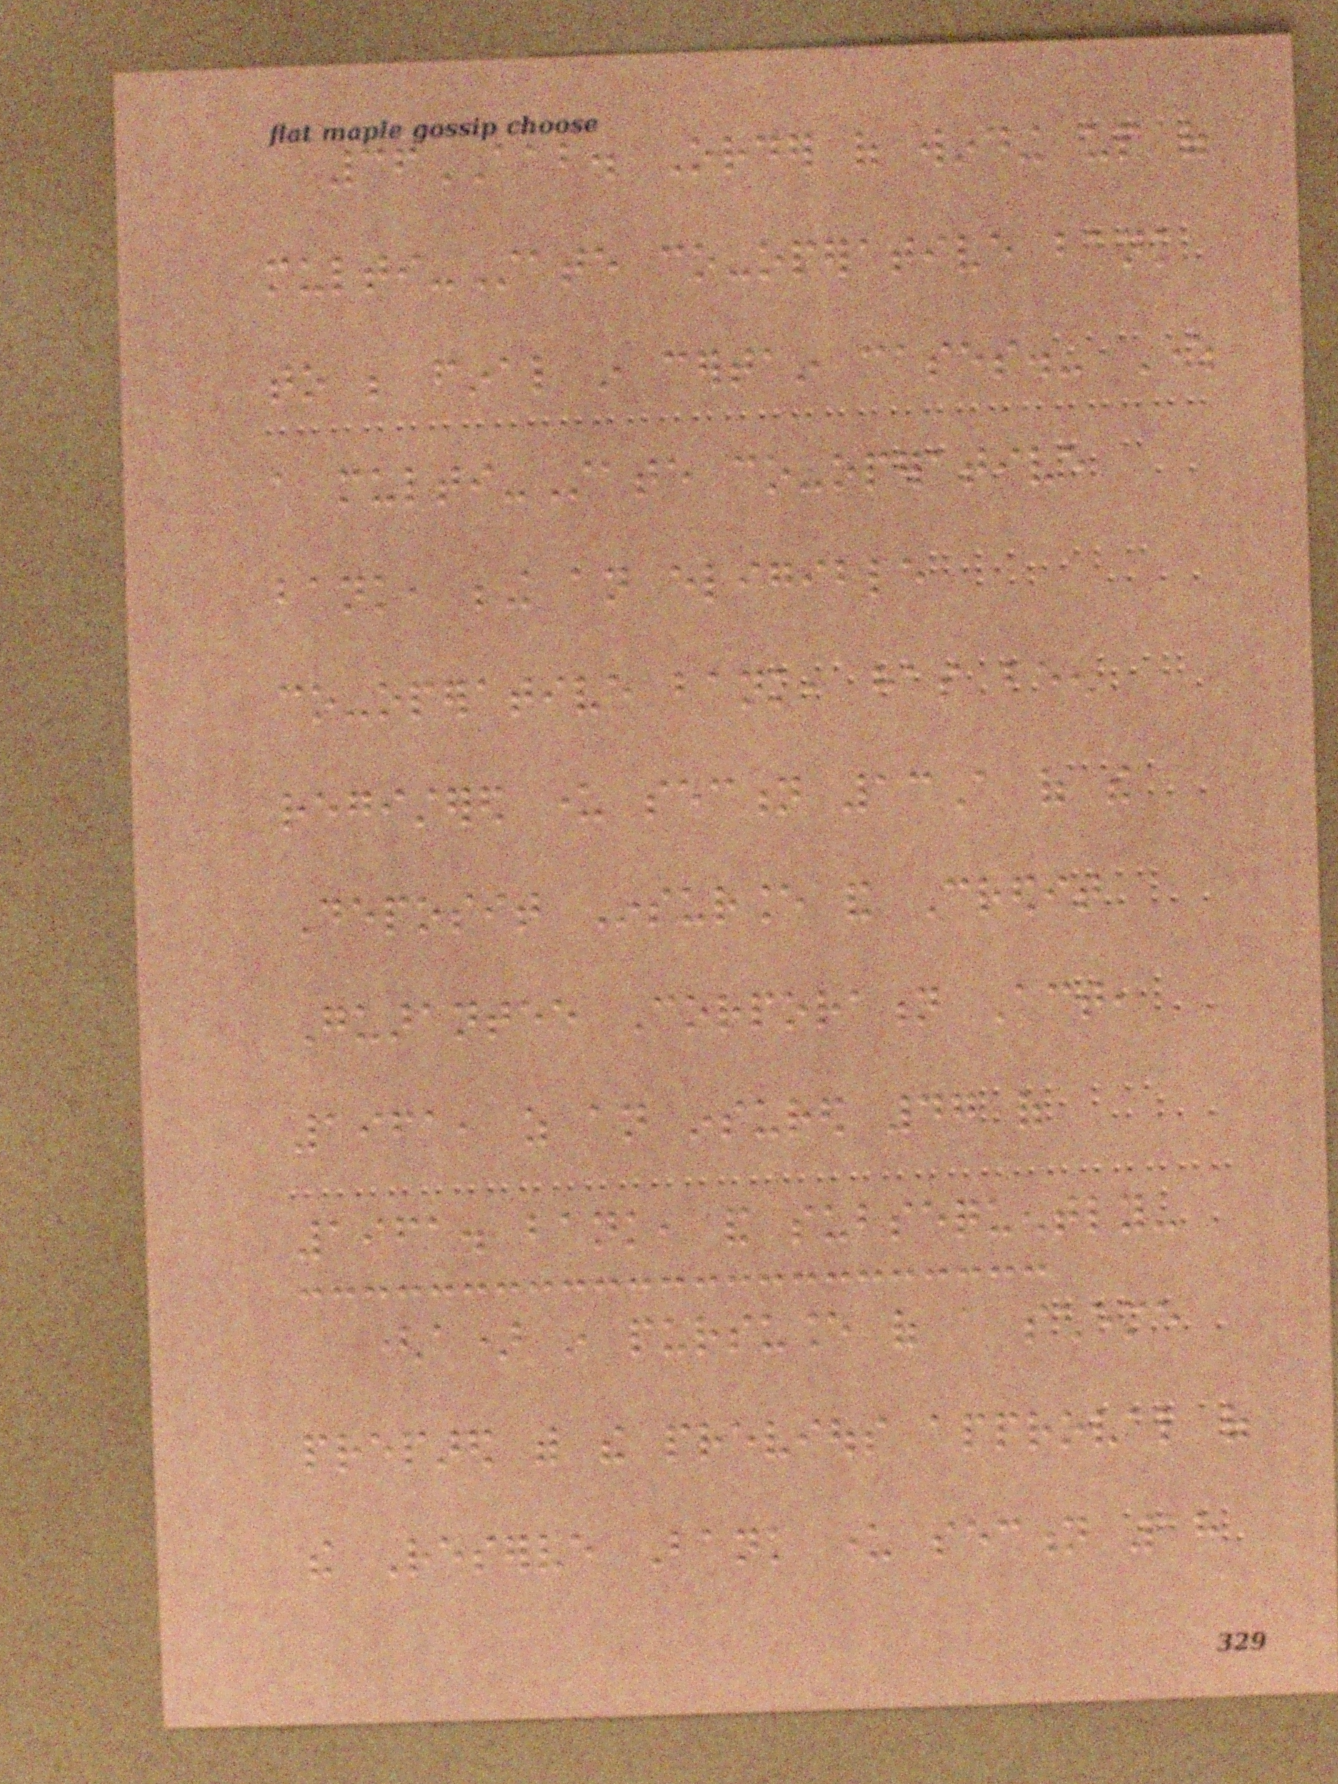36AAB. Order of winding up of
multi-State co-operative bank
to be final in certain cases.- Where
a multi-State co-operative
bank, being an eligible
co-operative bank, has been
registered under section 13A of the
Deposit Insurance and Credit
Guarantee Corporation Act,
1961, as an insured 47 of
1961. bank, and subsequently-
(a) in pursuance of a scheme
prepared with the previous approval of
the Reserve Bank under section 18
